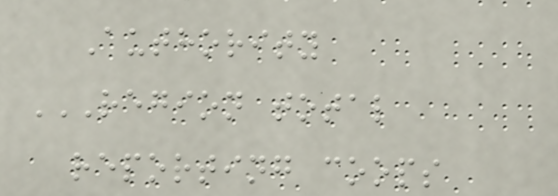Authority
REGION TOTAL
REPORTING COOPS
